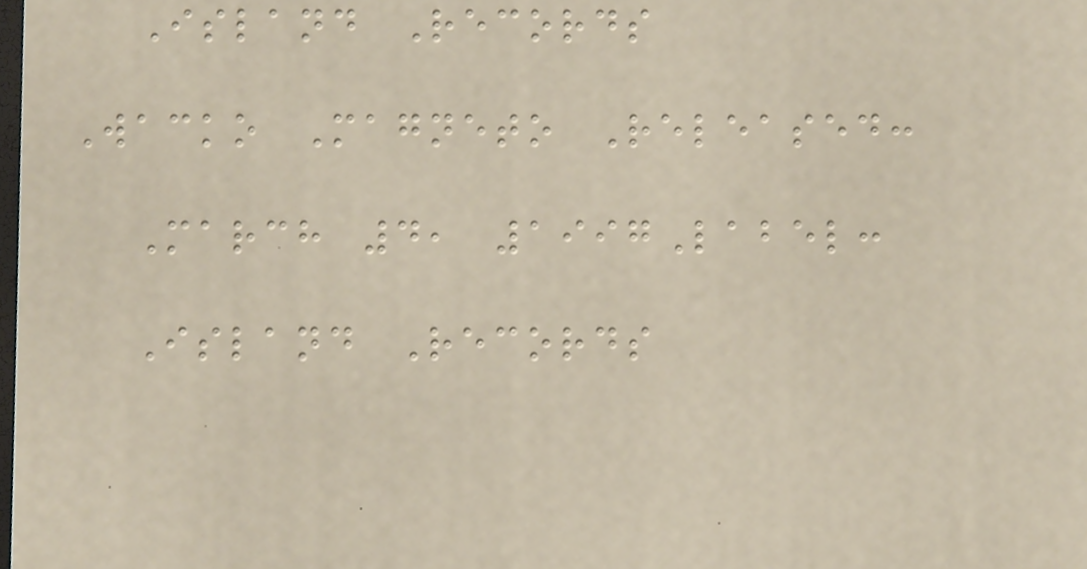Island Records
Wacko Magneto Released:
March 4, 1997Label:
Island Records
